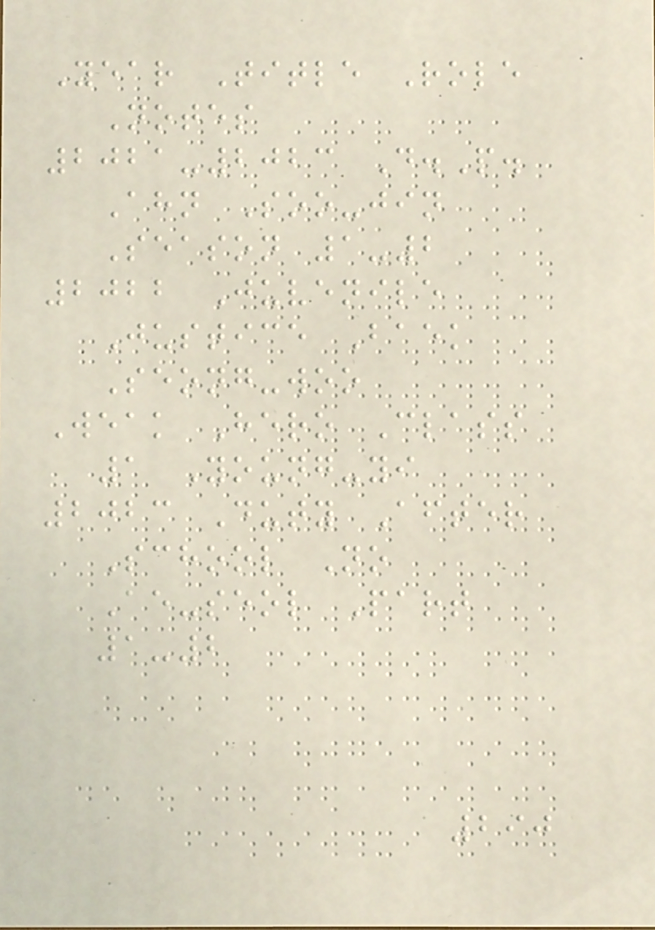Year Title Role
Notes
2021-2023 D.P.
Ahn Soo-jin
Season 1-2
2022 Juvenile
Justice Baek
Seong-woo
Weak Hero Class
1 Young-yi
2023 Duty After
School No
Ae-seol Part
1-2
290
